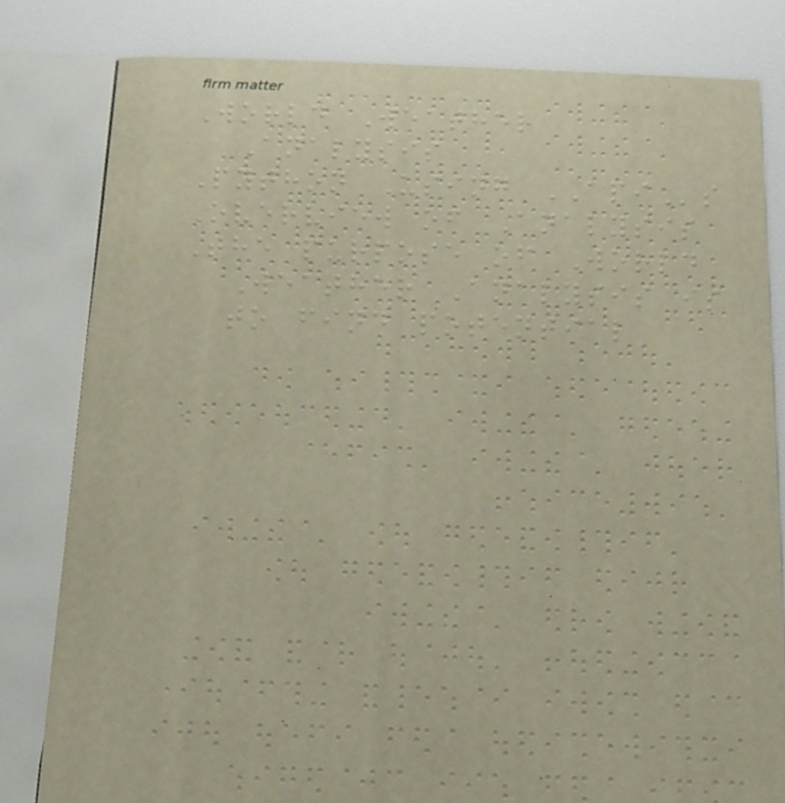World Weather
Analysis
Python Using APIs
Overview of Analysis
The purpose of World
Weather Analysis is
to find potential
